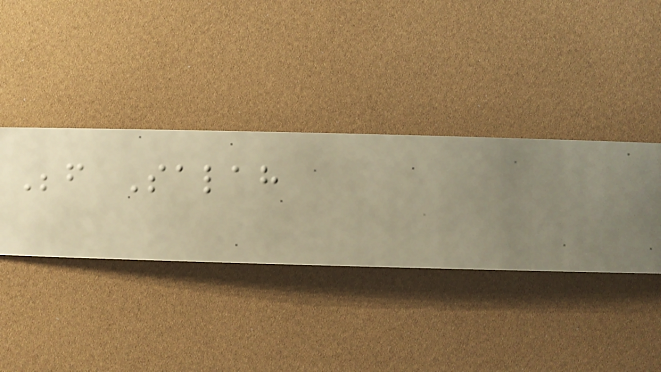Before Salah
